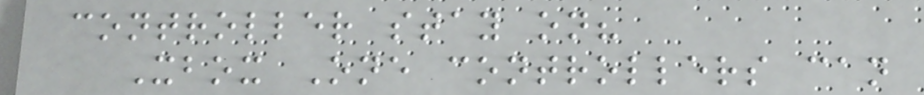controller stay on?
Xbox One controllers can
